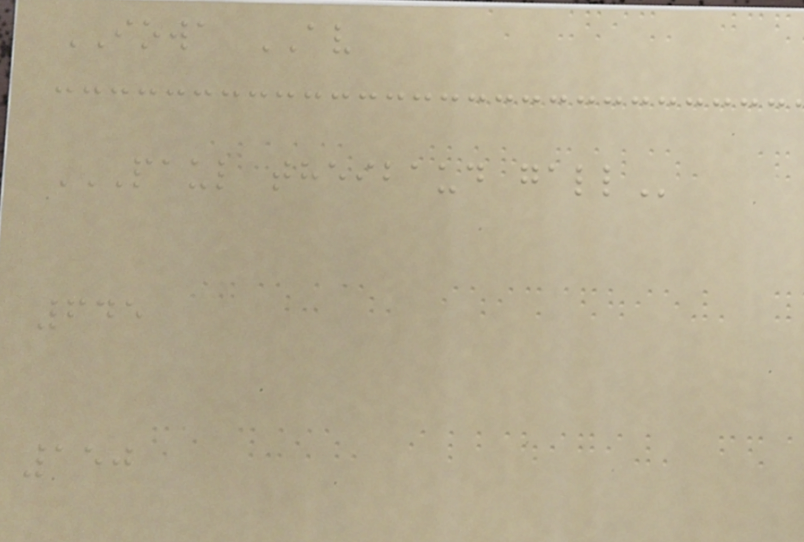IOWA AV
PAUL THEIBAUD GALL
645
150
